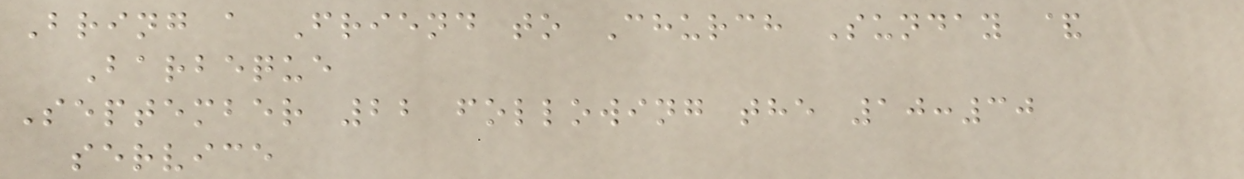Bring a Friend to Church Sunday &
Barbeque
September 22 following the 10:30
service
